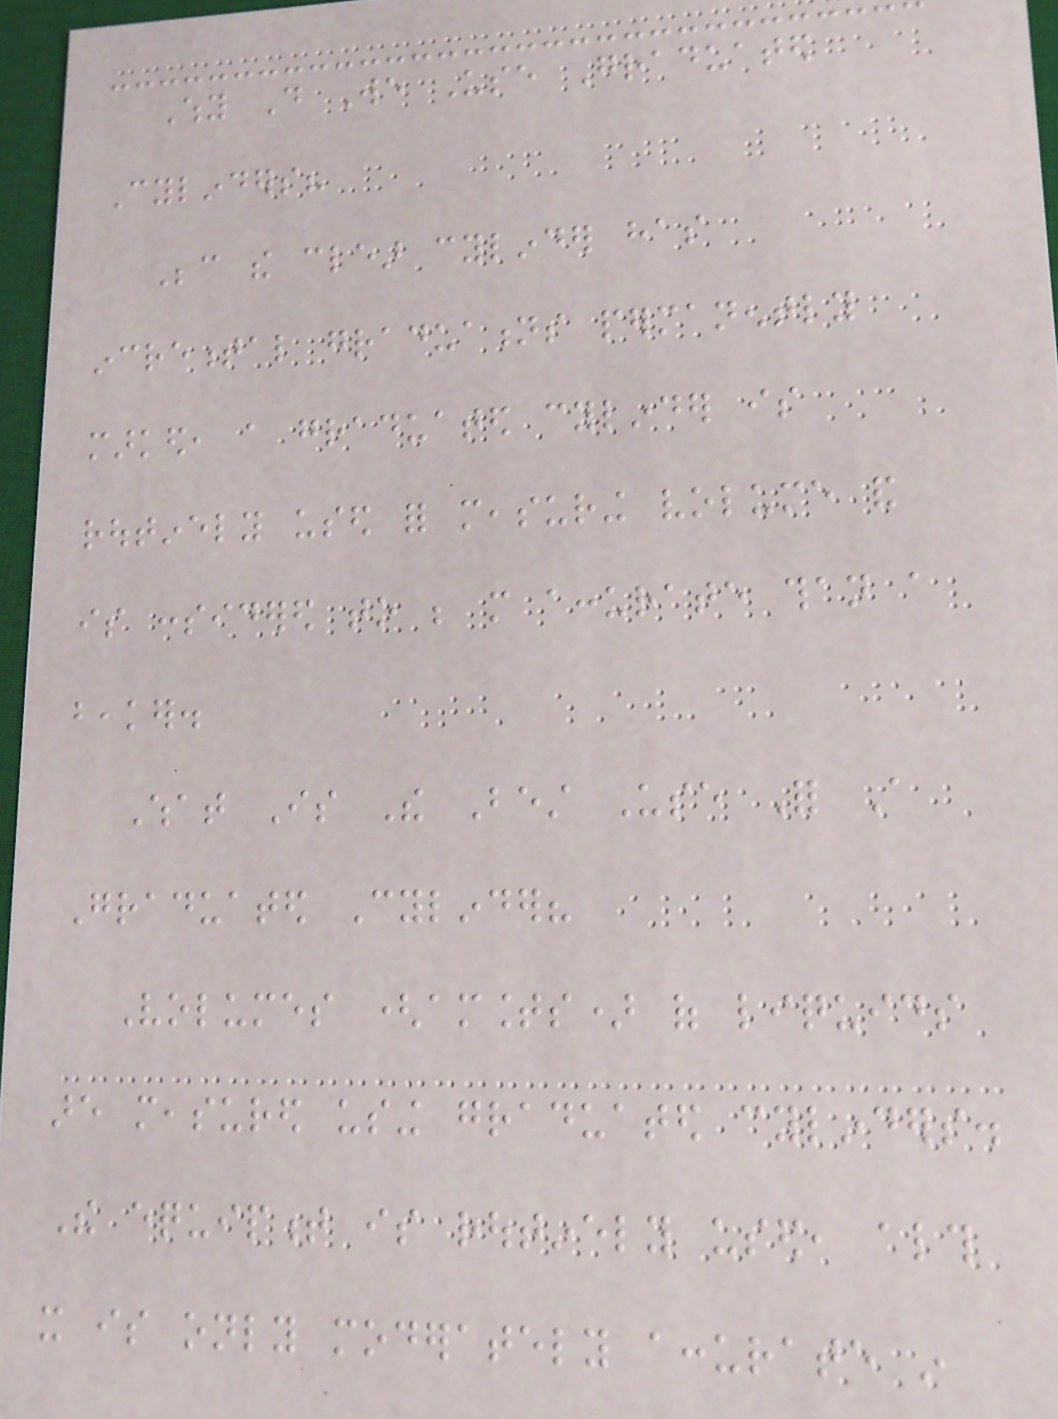Why Do We Use Graduated
Cylinders?
Because the clear cylinder has
incremental graduations permanently
marked, a graduated cylinder is
routinely used for measuring volume and
is considered to be more accurate than a
beaker.
What Is The Best Use For A
Graduated Cylinder?
Volumes (amounts) of liquids
are measured using graduated cylinders.
The equipment is routinely used, although
it is only moderately accurate in
